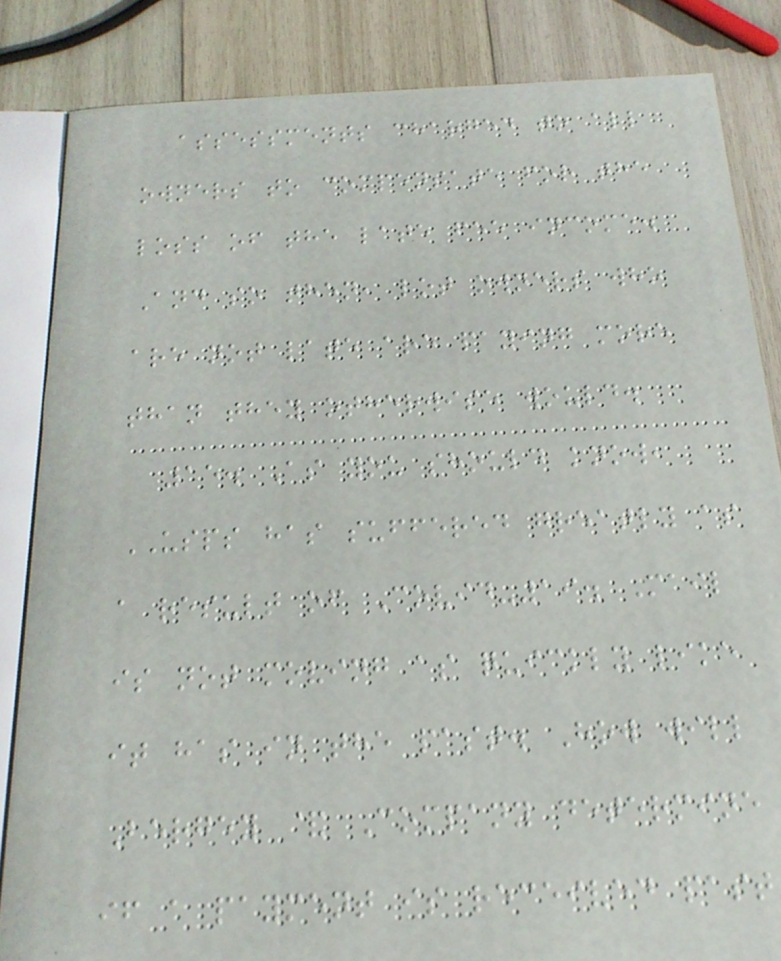assessments charged to all
owners to compensate for the
loss of the late fee income.
And so then, lot owners who
are not late are paying more
than they otherwise would.
15. As you should know,
USPS has suffered greatly as
a result of Covid-19. Mail
is not moving as quickly like
it has in the past. How will
Bergey & Company determine
if a payment is received past
